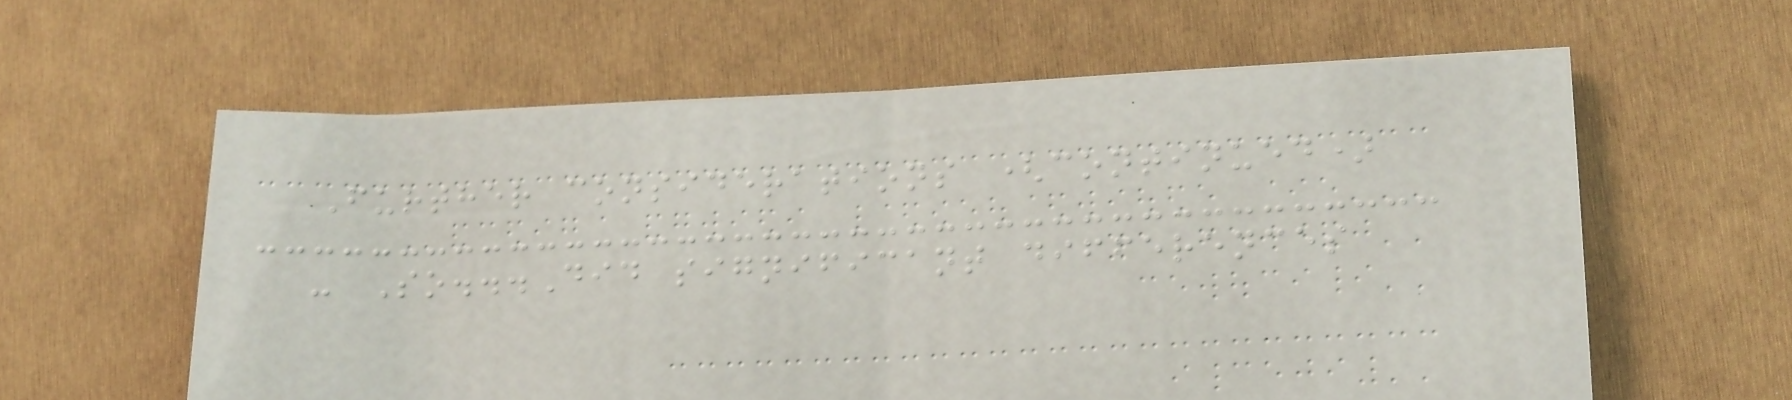Further considerations (continued)
- So...Did significant differences
